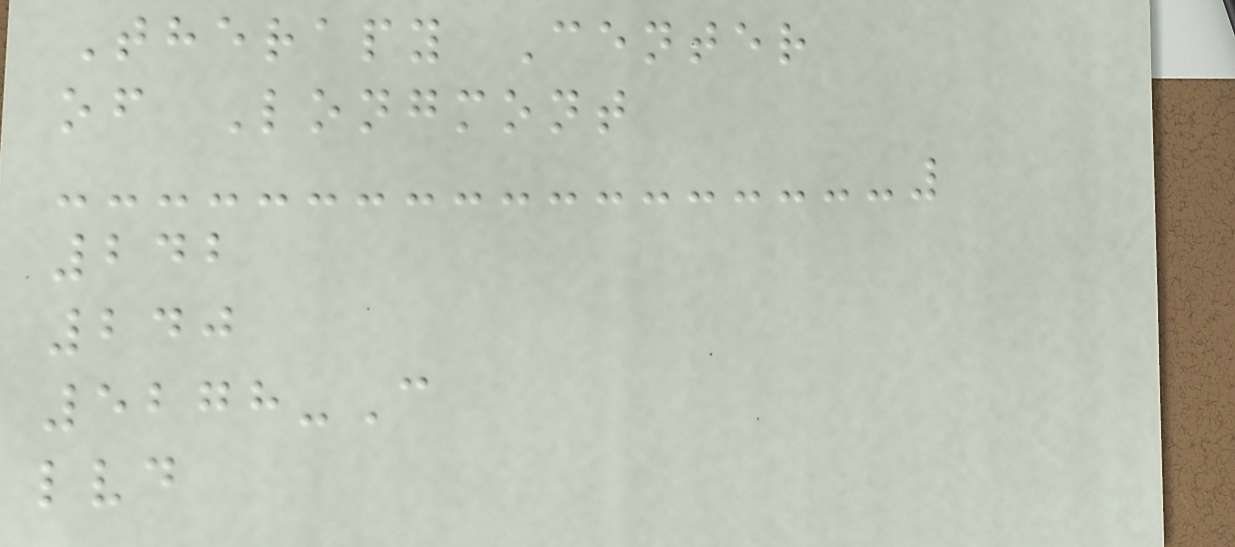Therapy Center
of Longmont
242
240
5278-C
lvd
